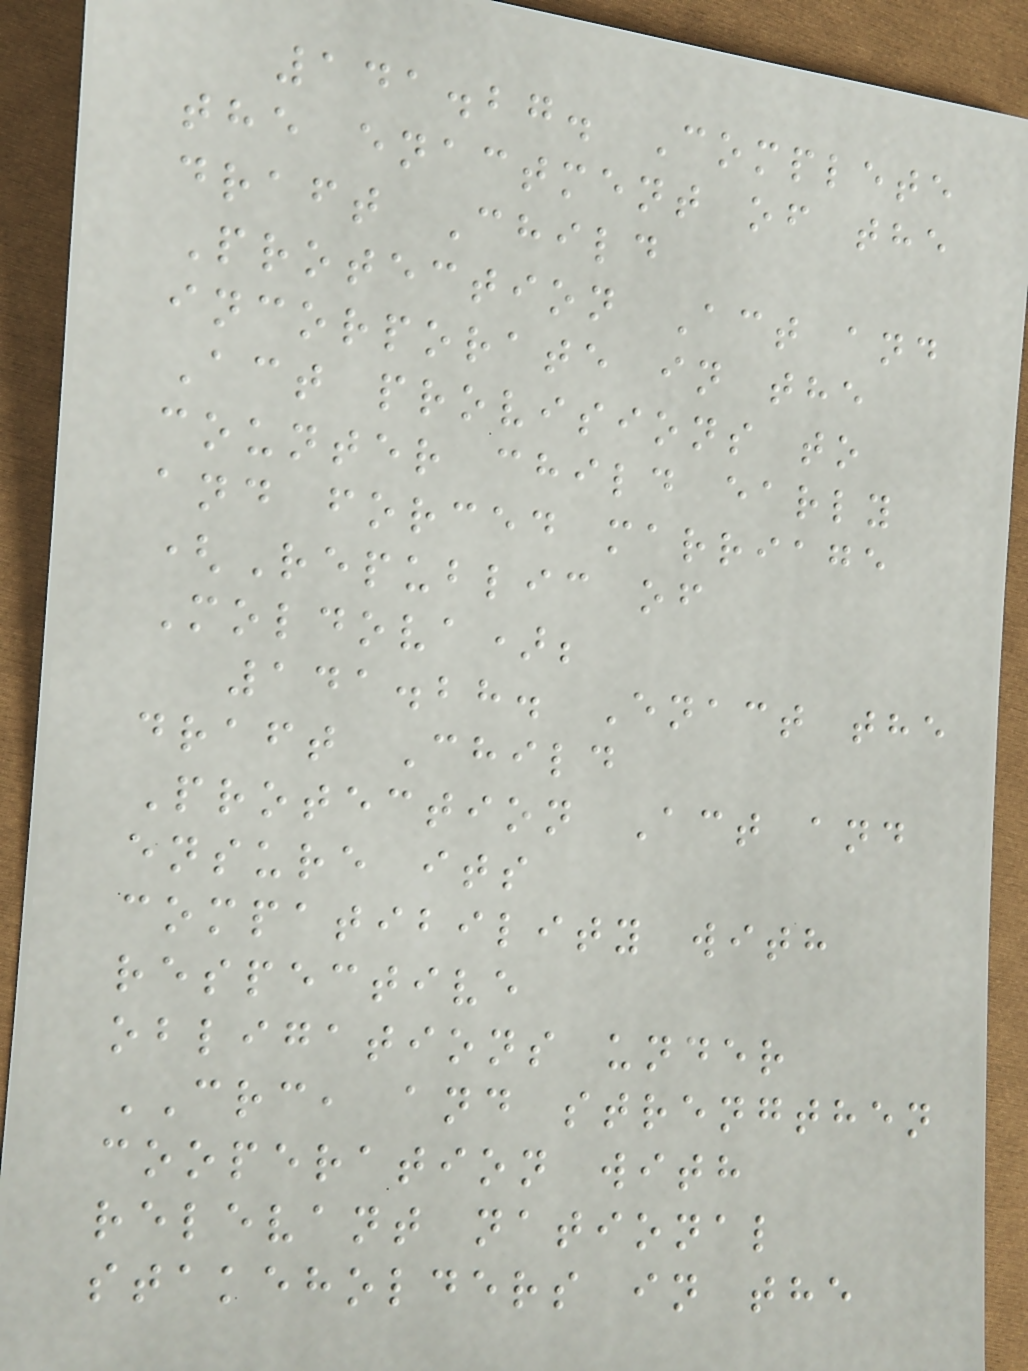141.27. Complete
the enactment of the
draft Child
Protection Act and
incorporate in the
Act provisions to
counter child early
and forced marriage
(Republic of
Moldova);
141.28. Enact the
draft Child
Protection Act and
ensure its
compatibility with
respective
obligations under
CRC, and strengthen
cooperation with
relevant national
stakeholders in the
